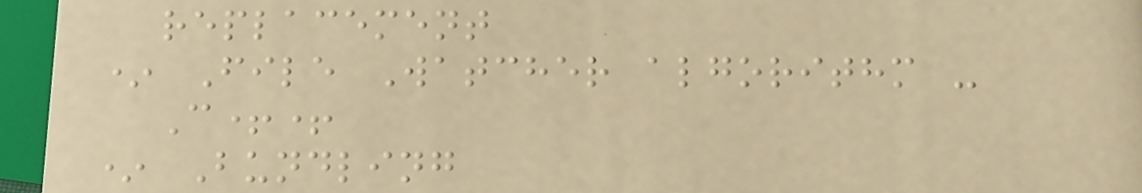replacement
* File Watcher algorithm -
C++
* Bundling
